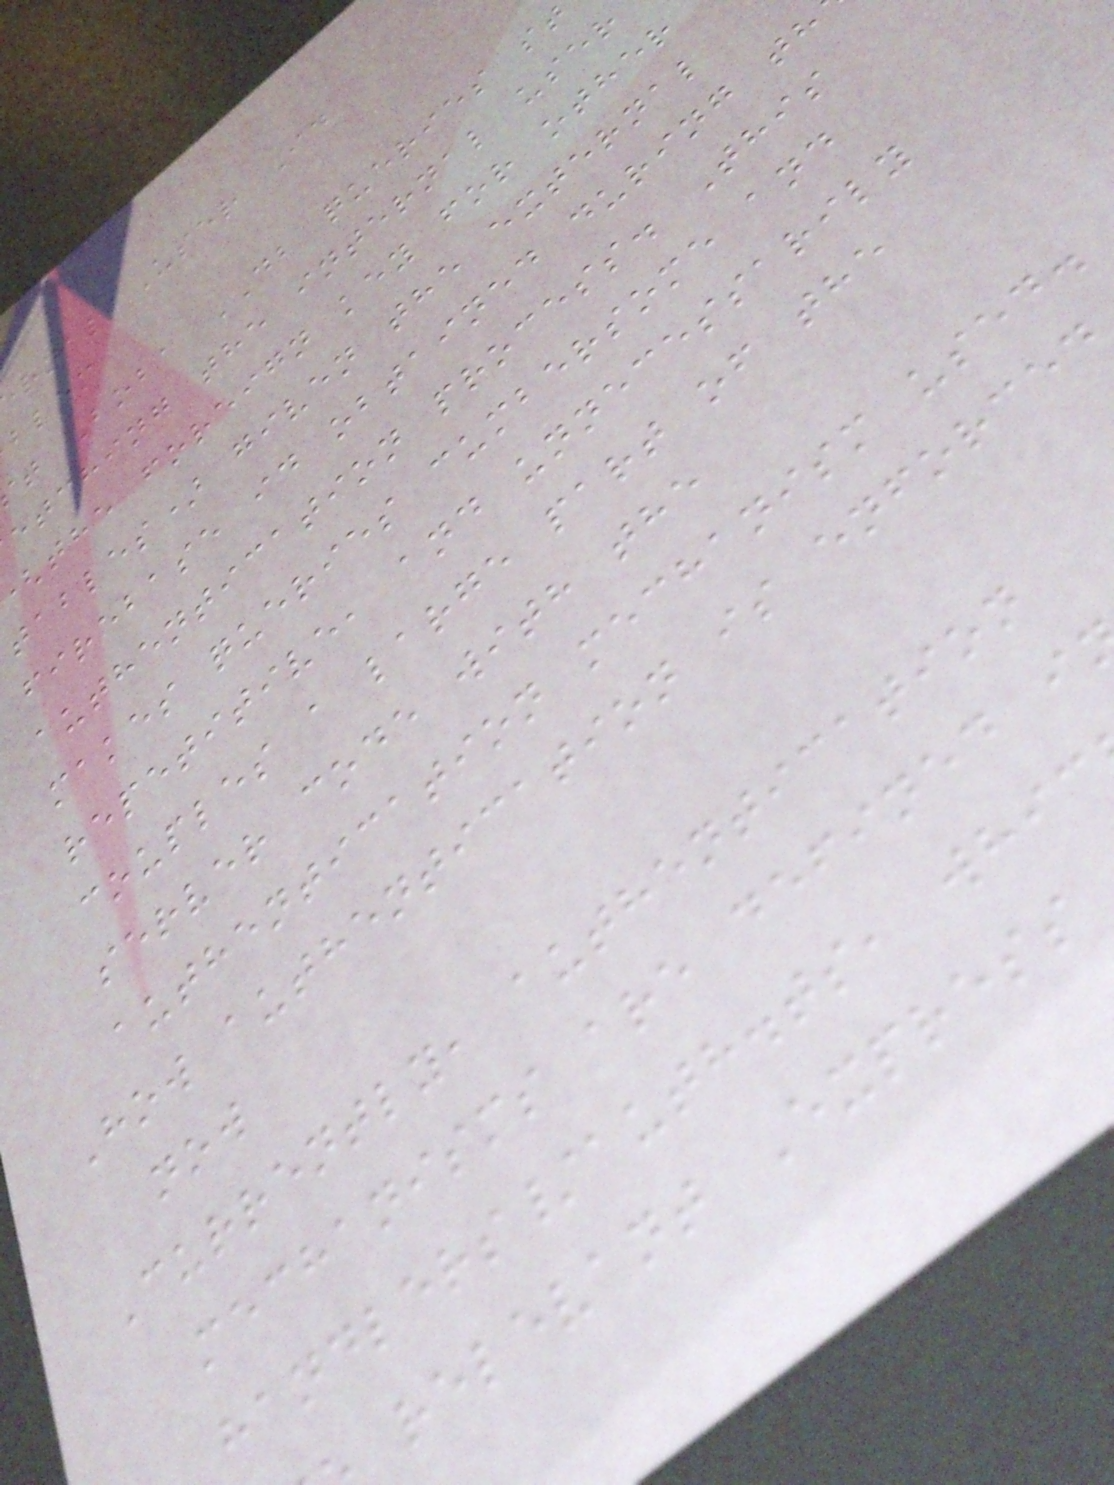rnal User Id
blem
t Boba DB queries st
etching the internal user
the foreign key for other
tables) given the external
firebase id obtained during th
authentication process. This
makes queries cumbersome and
repetitive, and unnecessarily
couples a large part of the
server code with the
authentication mechanism used.
How authentication is enforced
now
Currently, authentication
mechanisms are defined i
handlers/auth.ts, whic
relevant Express
